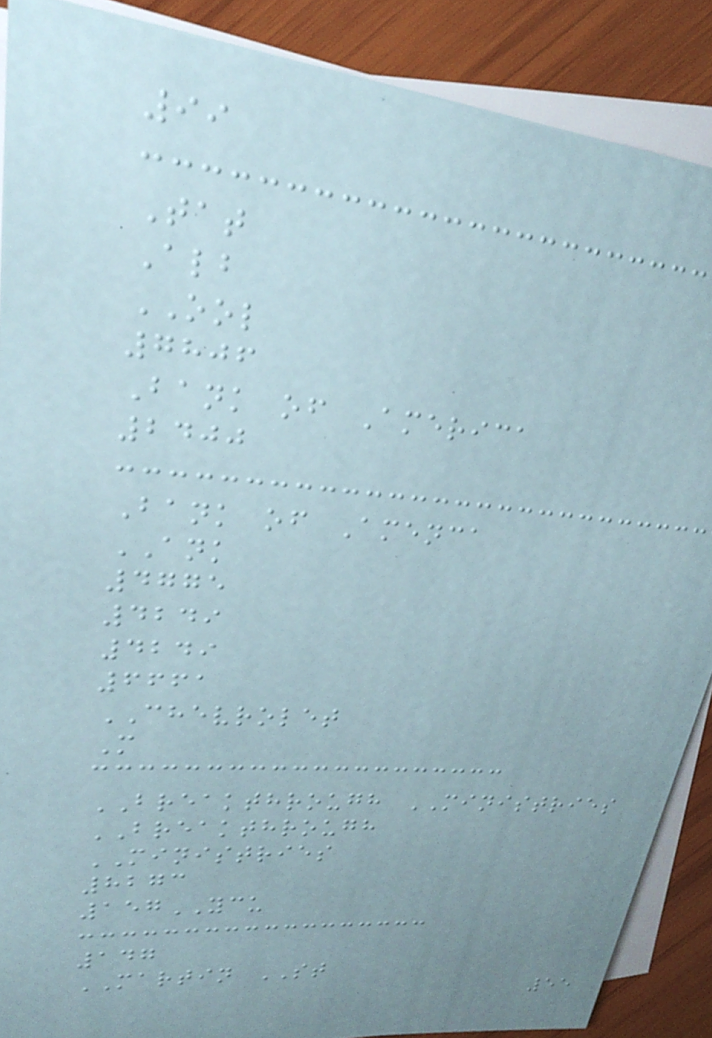99
Tat
Alb
OOL
7806
Bank of America
2400
Bank of Amenca
ANK
4775
4249
4249
6661
CHEVROLET
M
BREAKTHROUGH MINISTRIES
BREAKTHROUGH
MINISTRIES
8273
157YCU
147
MARTIN ST
55
